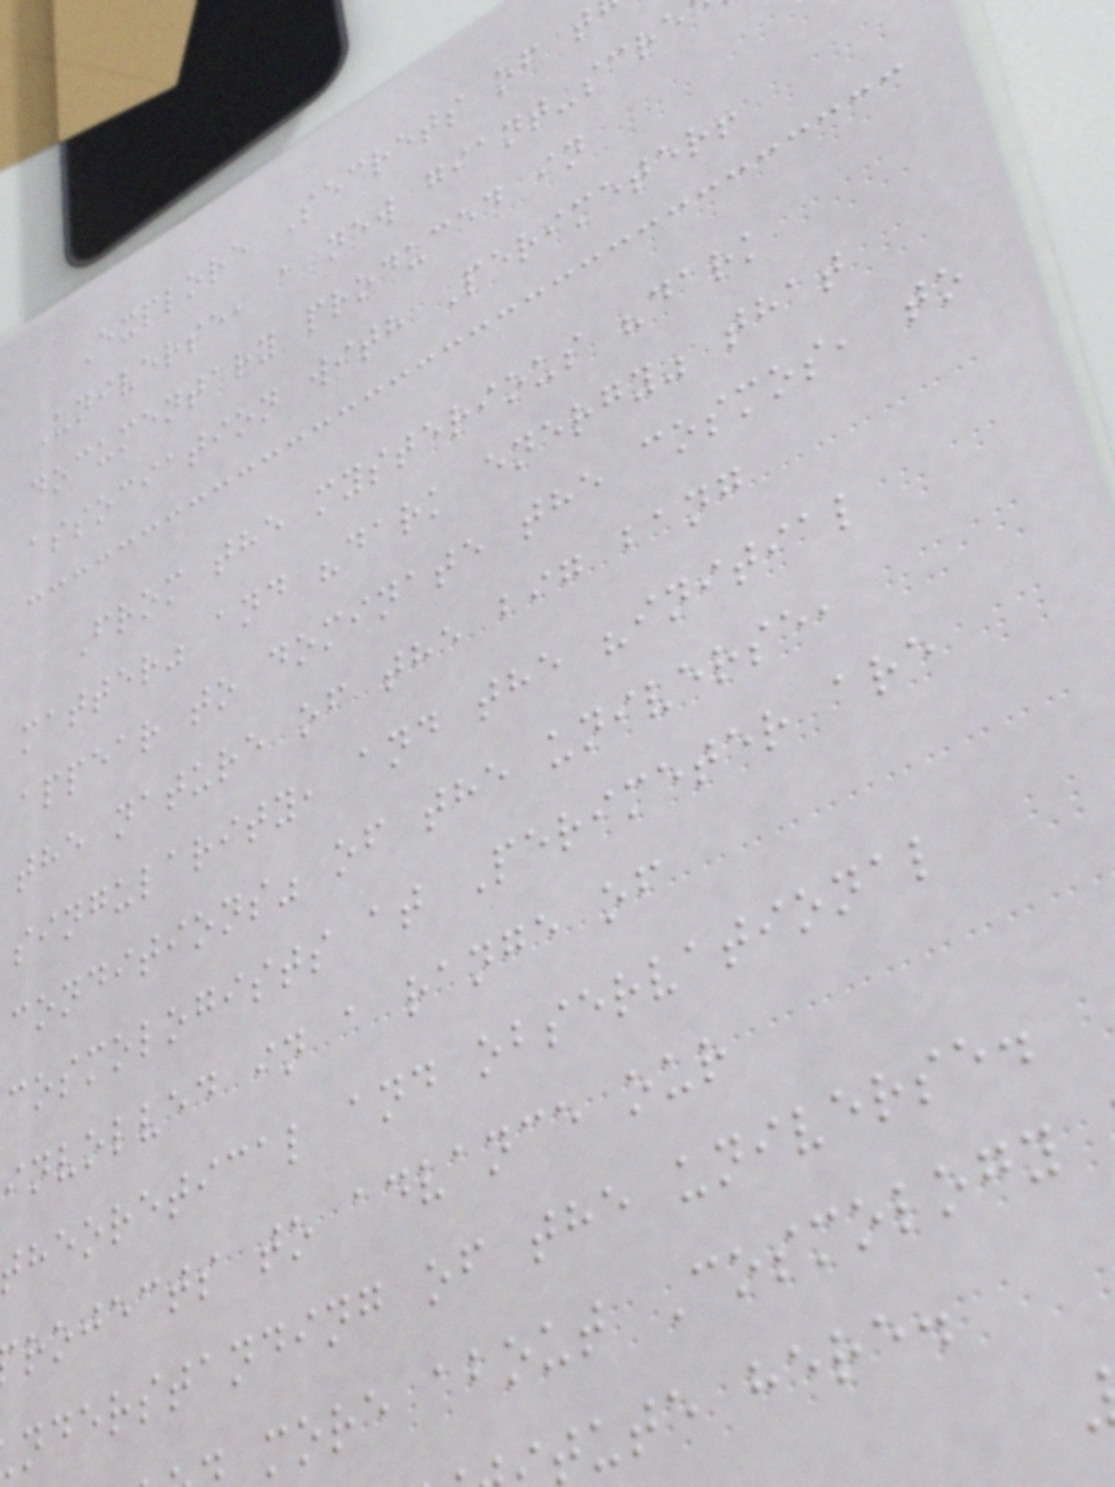Explore Secrets of t
Universe, a new giant-scre
documentary produced in
association with Perimeter!
From the mysterious "dark
matter" and "dark energy" that
appear to dominate the cosmos, to
the nature of the big bang
singularity, and the "initial
conditions" of the universe,
cosmologists at Perimeter are
involved in a range of
heoretical and observational
rojects to advance our
nderstanding of the universe.
more about Cosmology
tute here.
